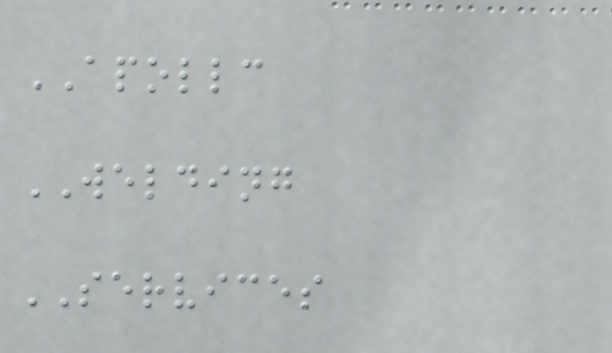APOLLC
WELDING
SERVICES
